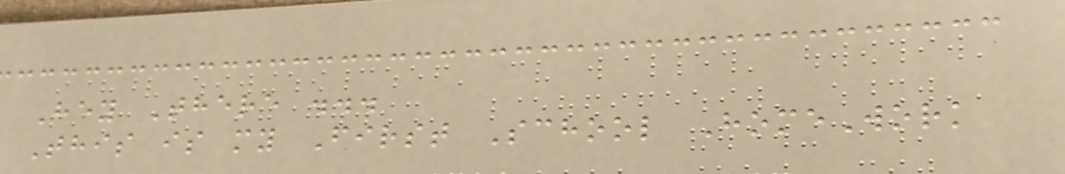Hey There ...
This is my First School HomeWork
